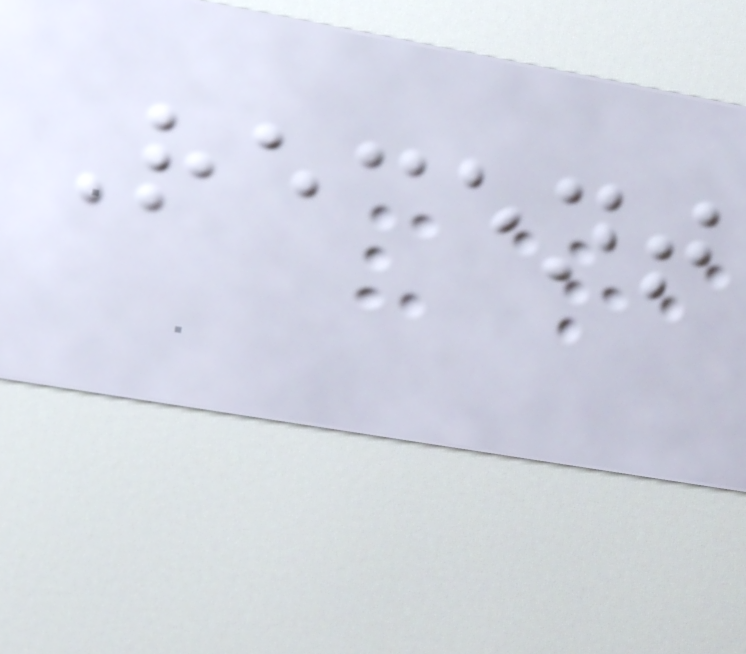Recent
